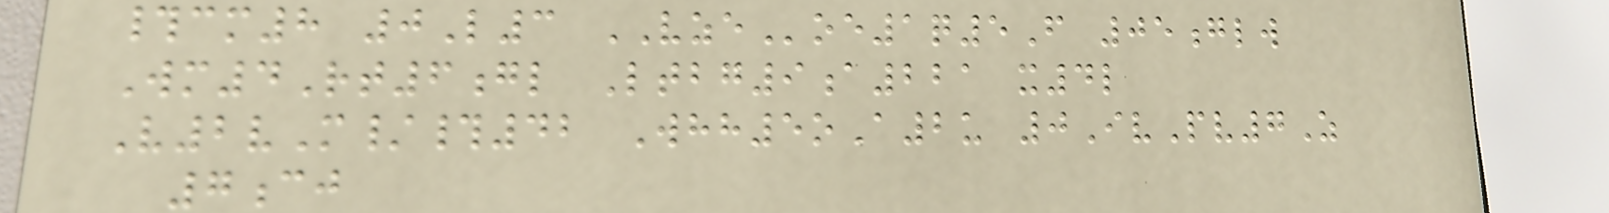#cm8 0L3 VZEoe1q5F 05glw
Wm4Rt6gl Ltbg9a221 x4l
V2vM/#42 Whh5oA2u 0IvPv7Z
7cj
